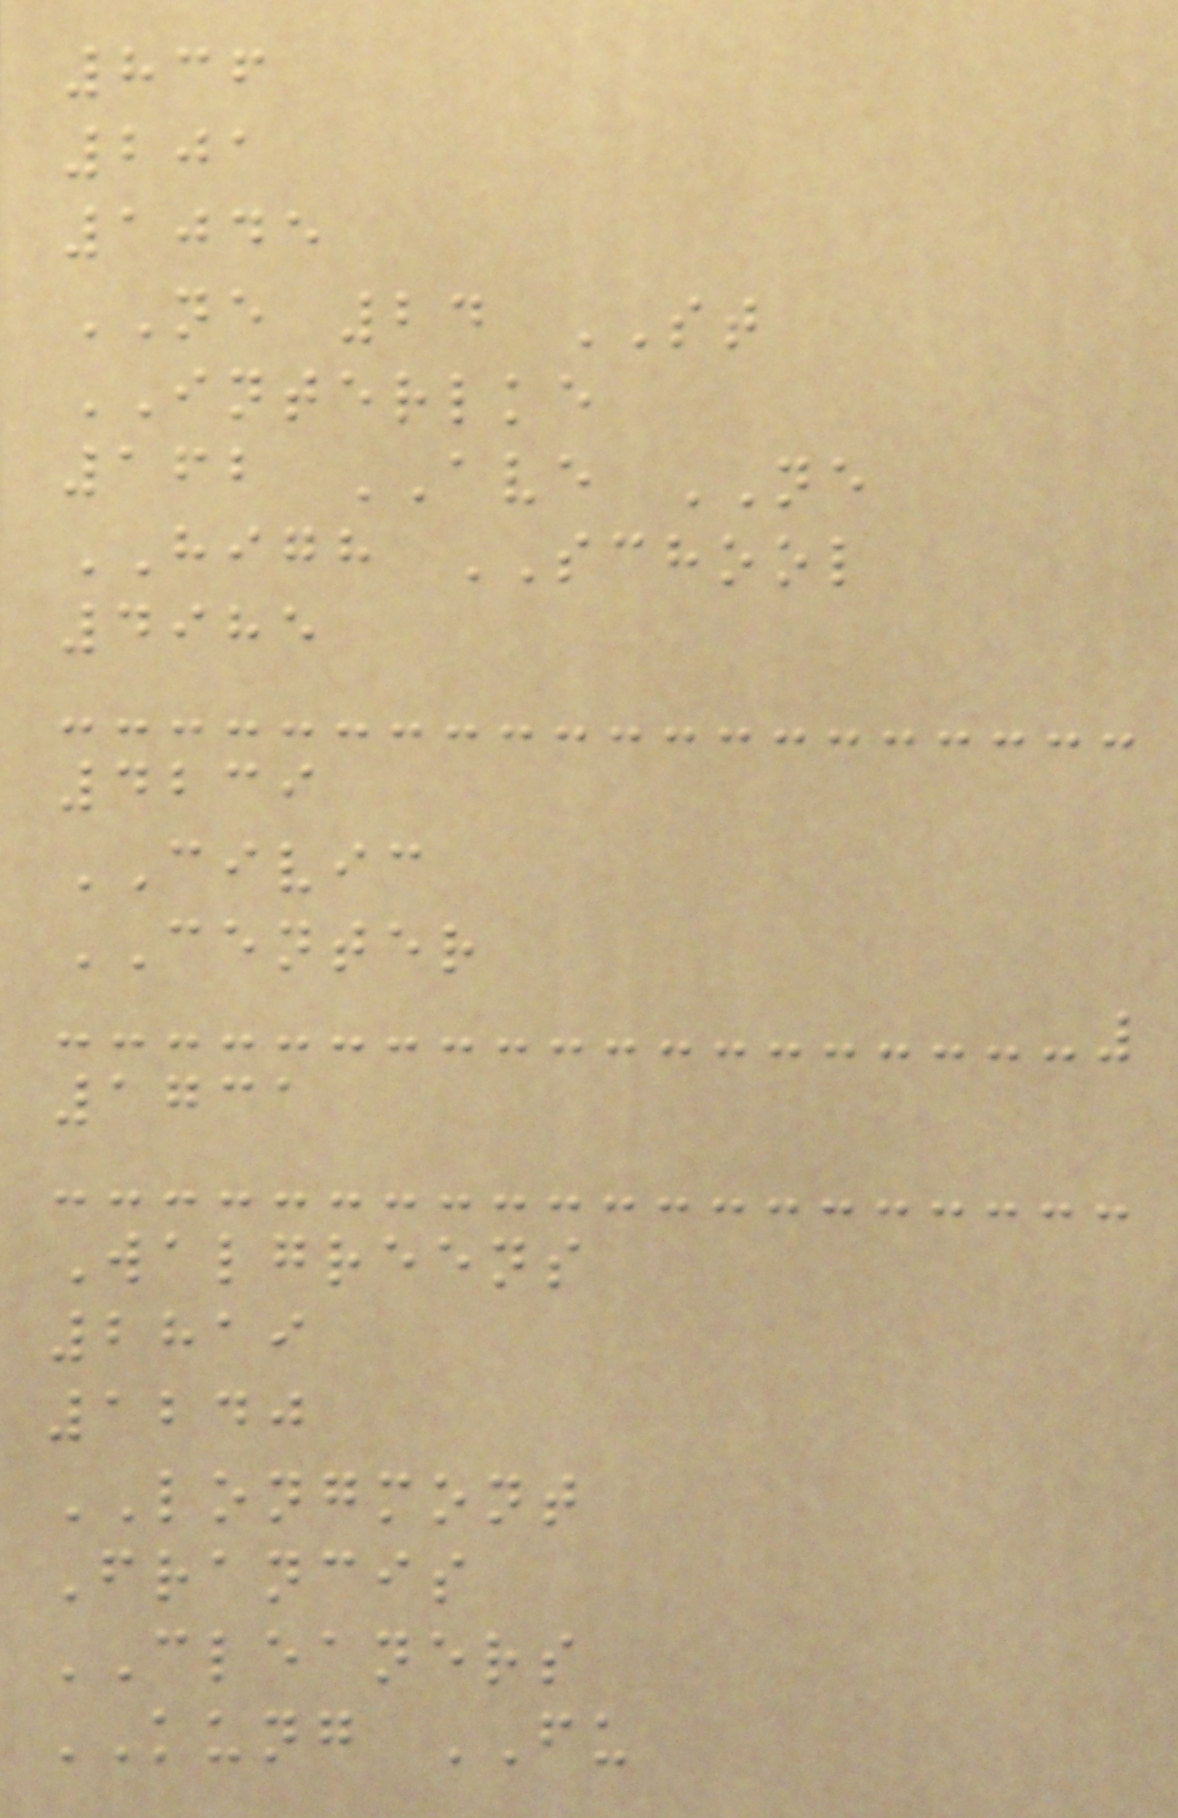836
201
1045
NE 24 ST
INTERLKE
162 AVE NE
HIGH SCHOOL
4985
4239
CIVIC
CENTER
1731
Walgreens
2819
1240
LONGMONT
Francis
CLEANERS
KUNG FU
